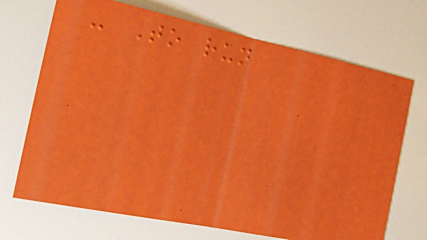- To run
